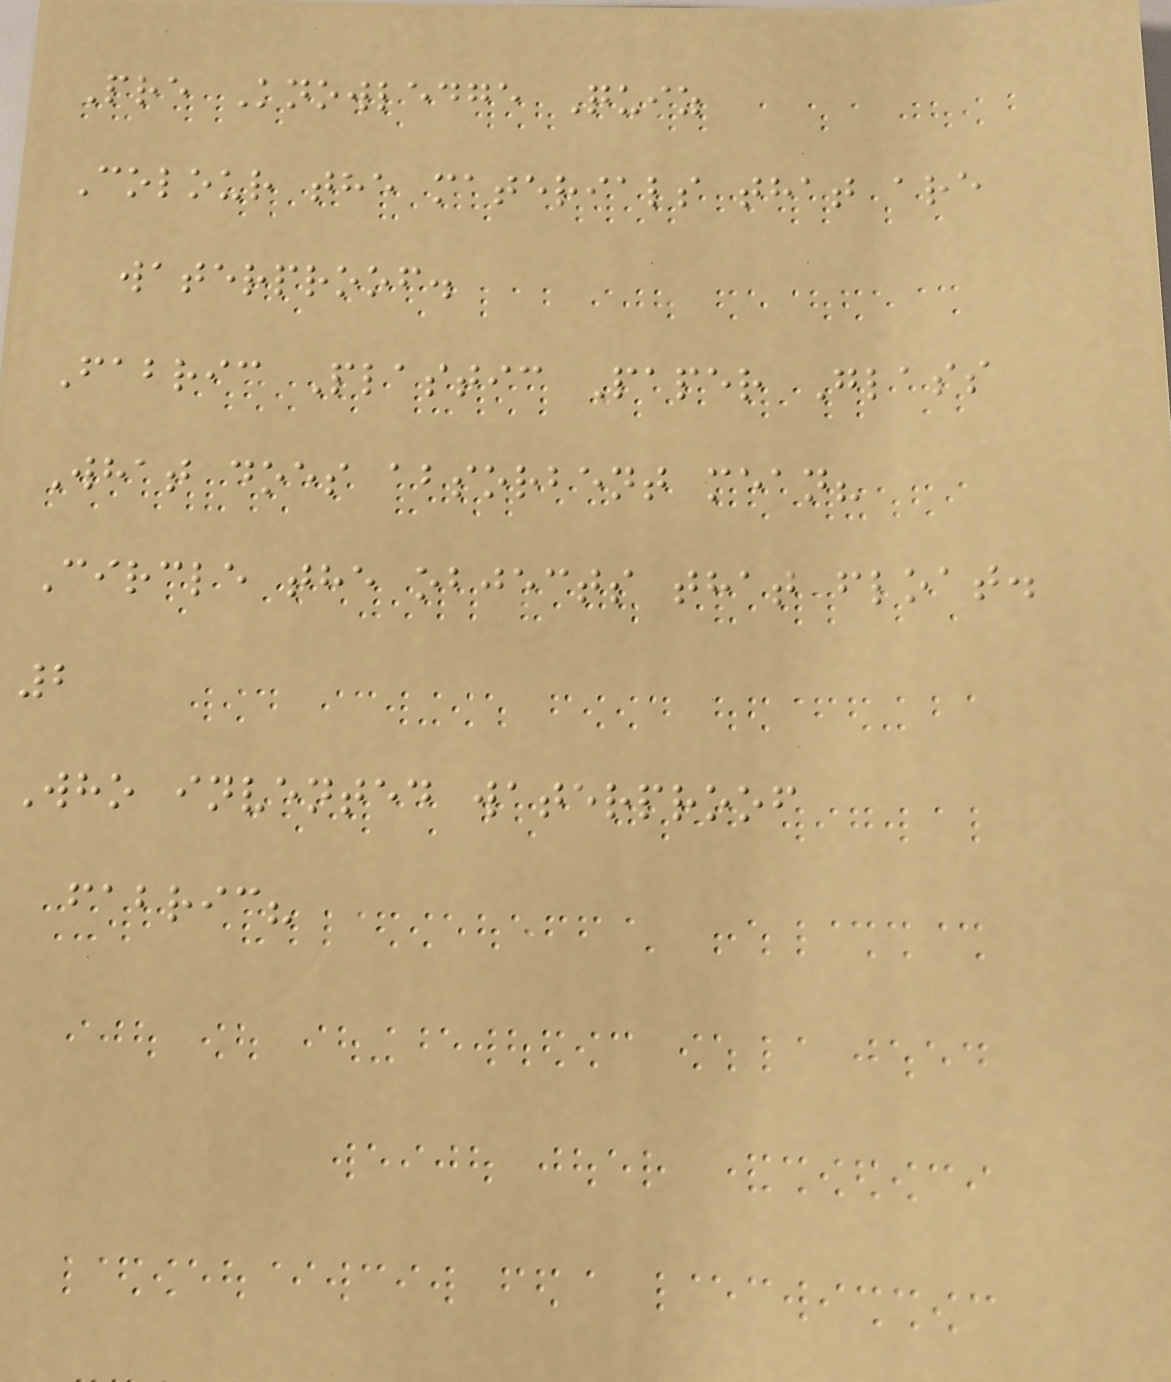Pre Knowledge Quiz
Colour the materials that are
waterproof.
Fabric Plastic Paper Glass
What does absorbent mean?
Circle the objects that float.
2
Who invented waterproof
fabric?
